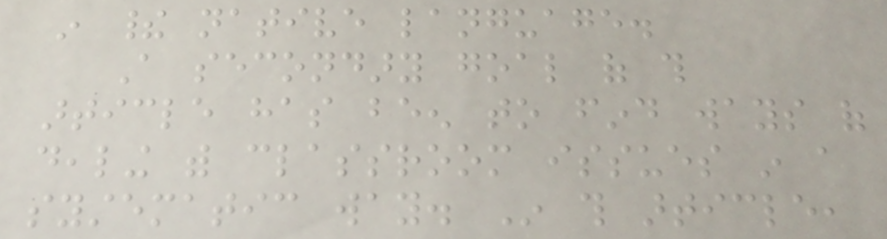in their native language.
A secondary goal of this
article has been to find ways of
dealing with classroom issues in a
systematic way. In this article,
